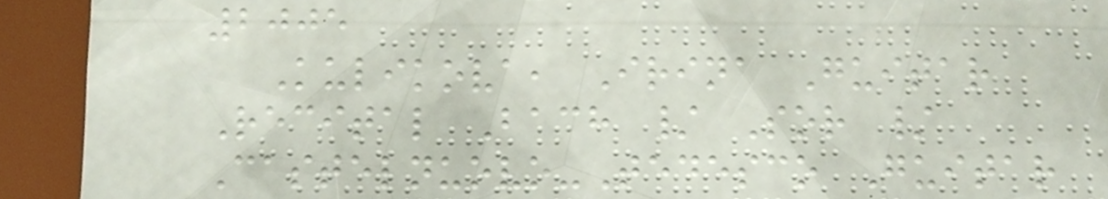2005
Kulikova, Irina Guitar
Recital Bach / Sor /
Castelnuovo-Tedesco Guitar
